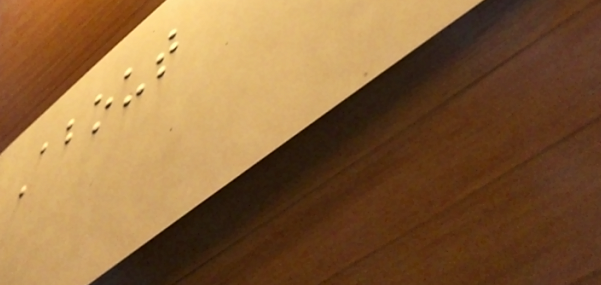About
